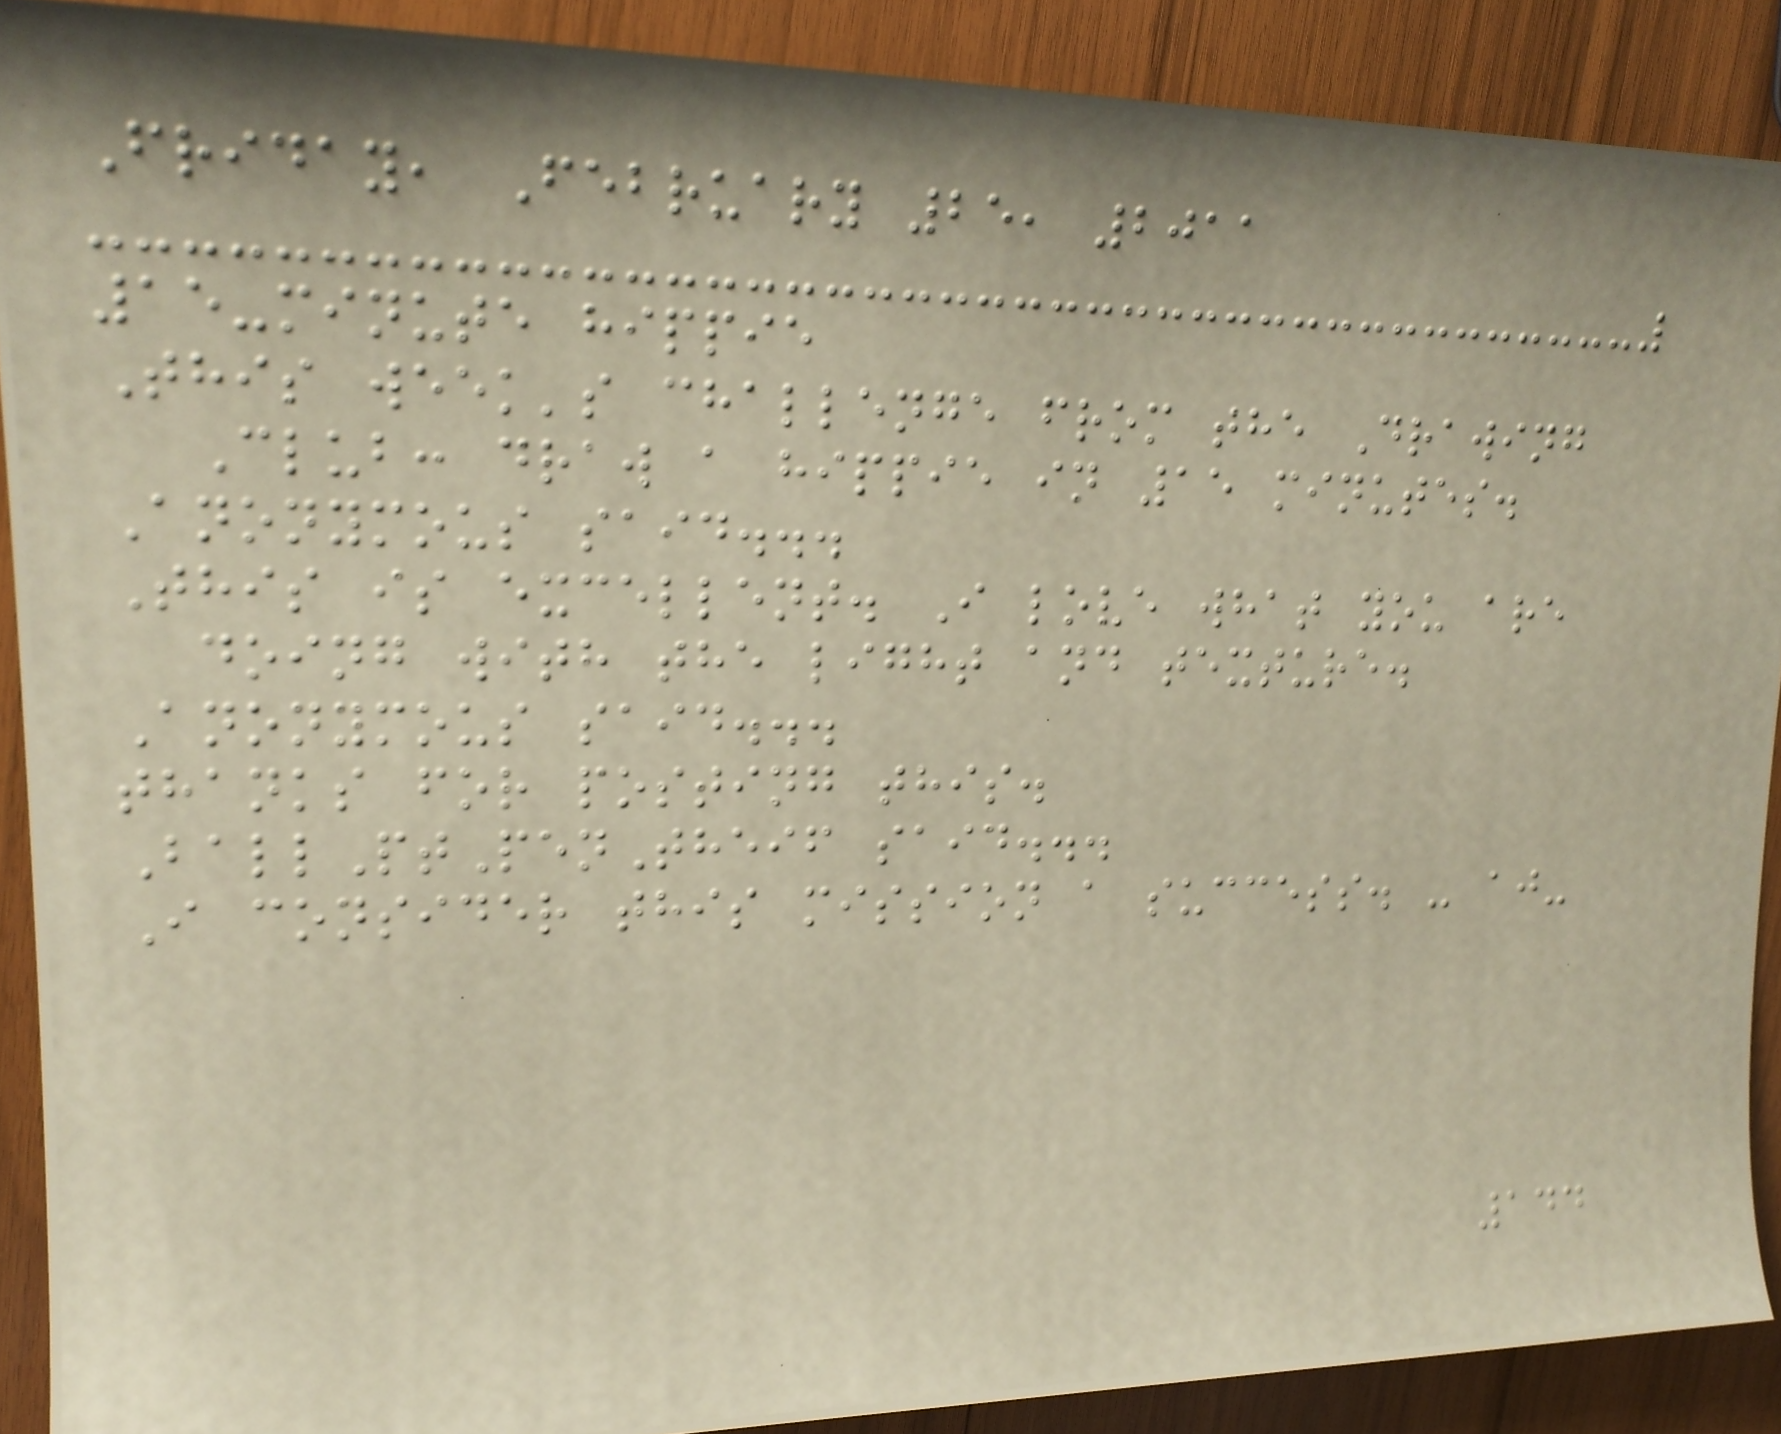Friday, February 25, 2011
15-minute hippie
This week's challenge from the Drawing
Club: draw a hippie in 15 minutes.
Anonymous said...
This is excellent. I love what you are
doing with the light and texture.
Anonymous said...
thanks for posting this.
BallPtPenTheif said...
I consider this mission a success. - aj-
144
